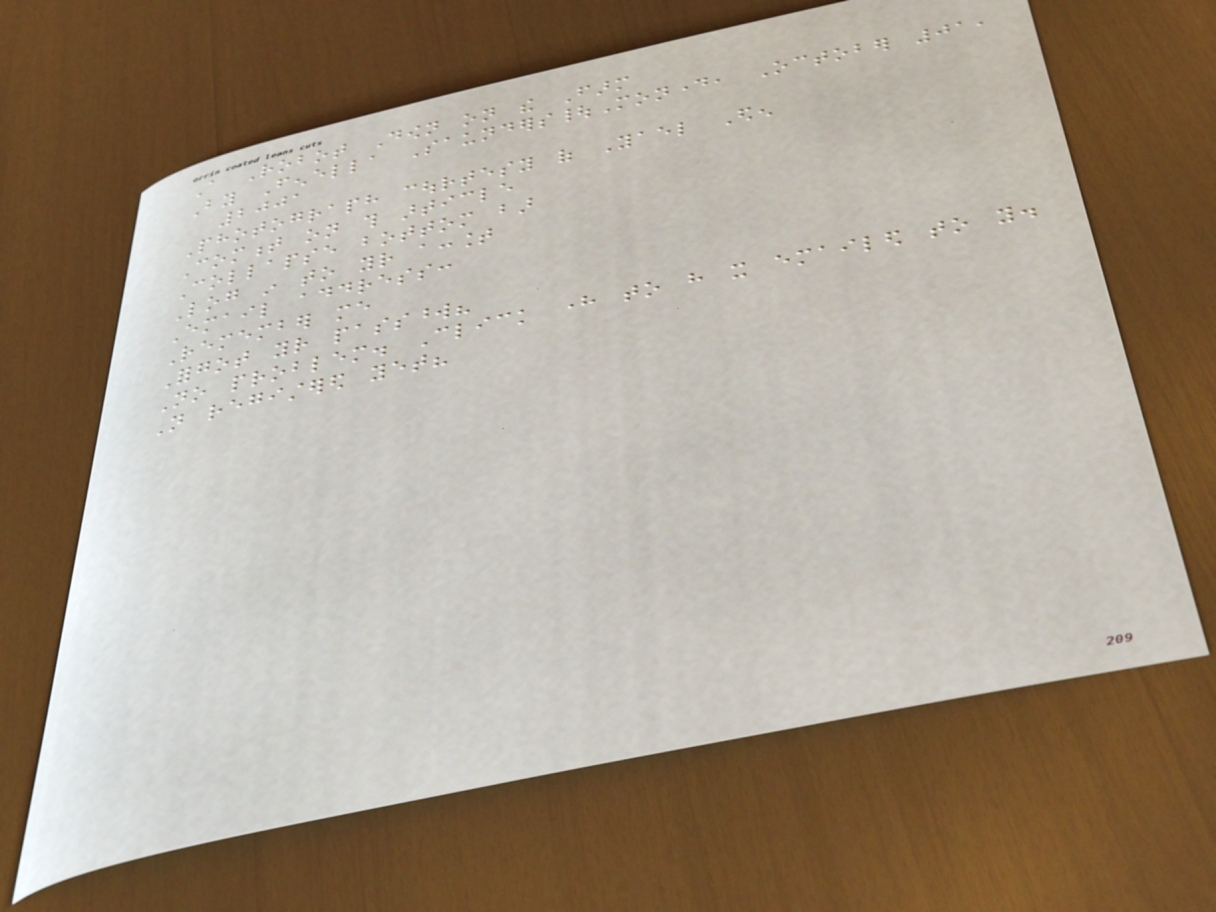A Robot Down on the Farm
By Fenella Saunders|Monday, October 01,
2001
Photograph courtesy of Yael Eden
Comment on this article
Collapse bottom bar
Log in to your account
Email address:
Remember me
Forgot your password?
No problem. Click here to have it emailed to you.
Not registered yet?
